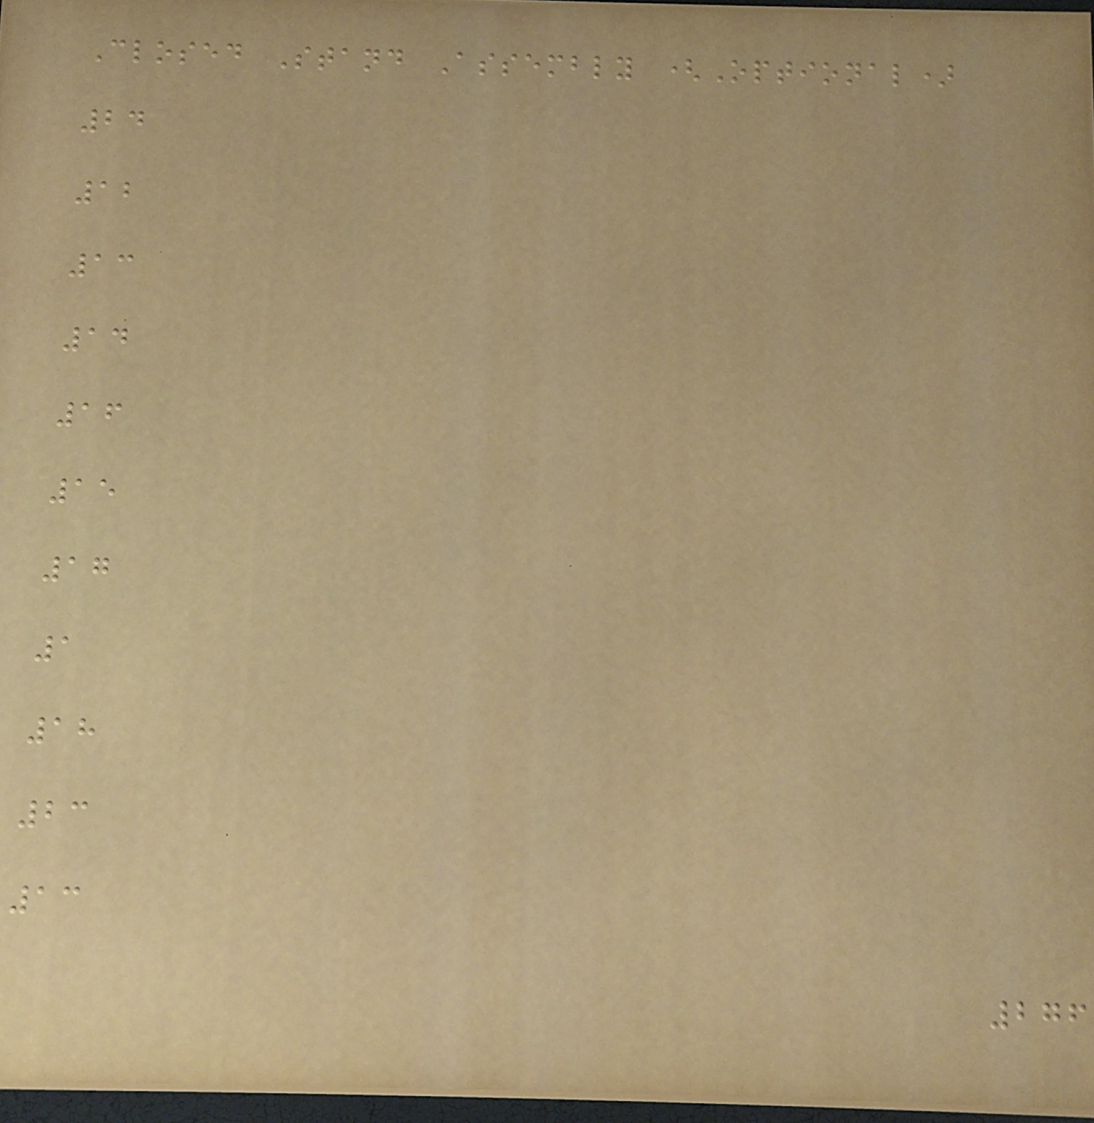Closed Stand Assembly (Optional)
24
12
13
14
16
15
17
1
18
23
13
276
